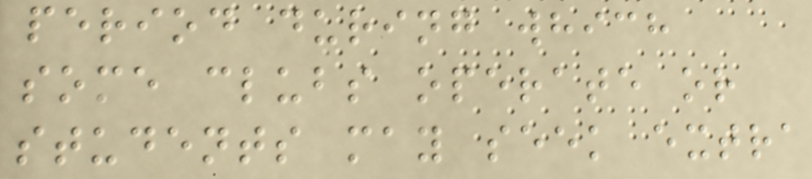period during which
some clubs operate or
students may seek extra
